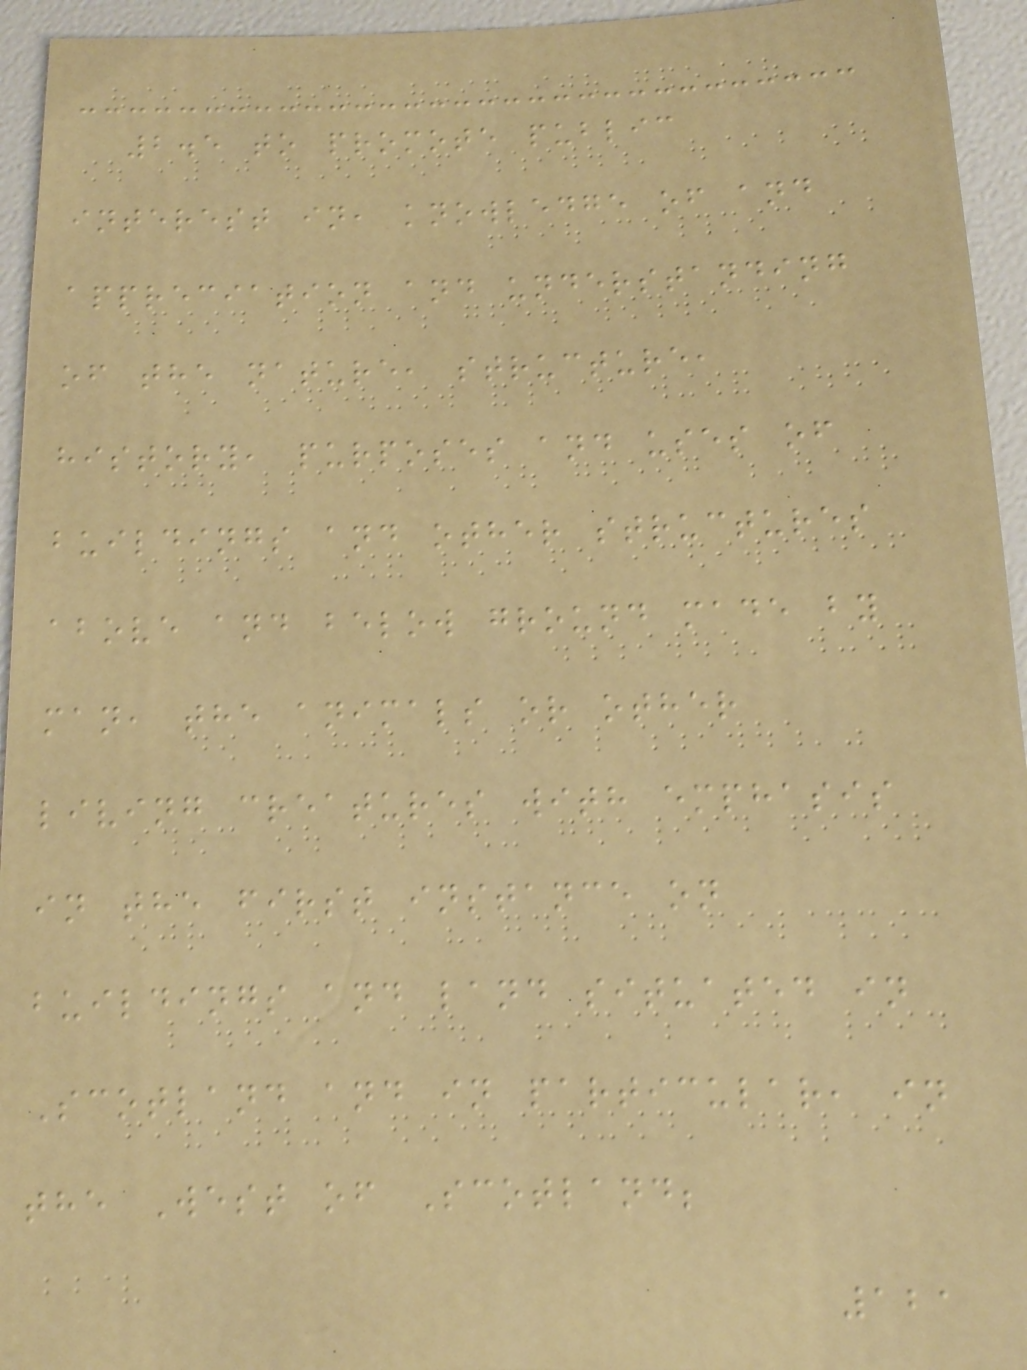2.5 to promote public
interest in, knowledge of and
appreciation and understanding
of the nature, structure,
history, purposes and uses of
buildings and other structures
above and below ground made by
man, the animals or other
living creatures with emphasis
in the first instance on
buildings and land situated in
Scotland and in particular, in
the West of Scotland;
121
